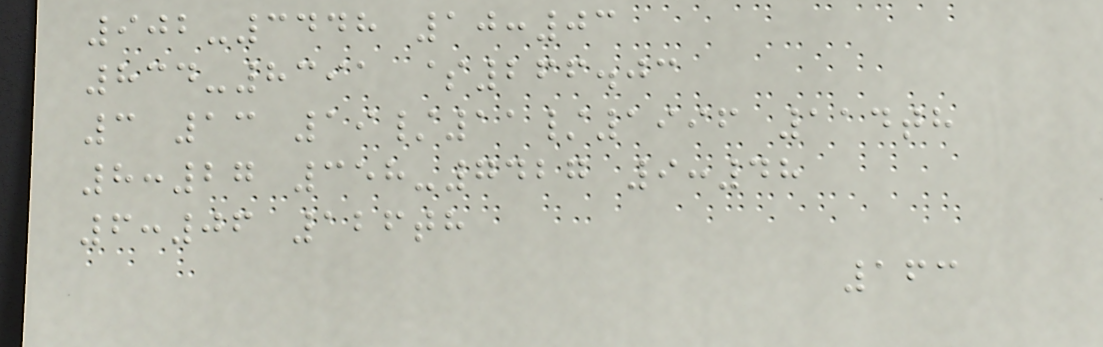902-3448 10:03
834-8391 $266.03
3 13 19/11/1996 114th
8:27 358-7427 9:48
6:06 126th
163
